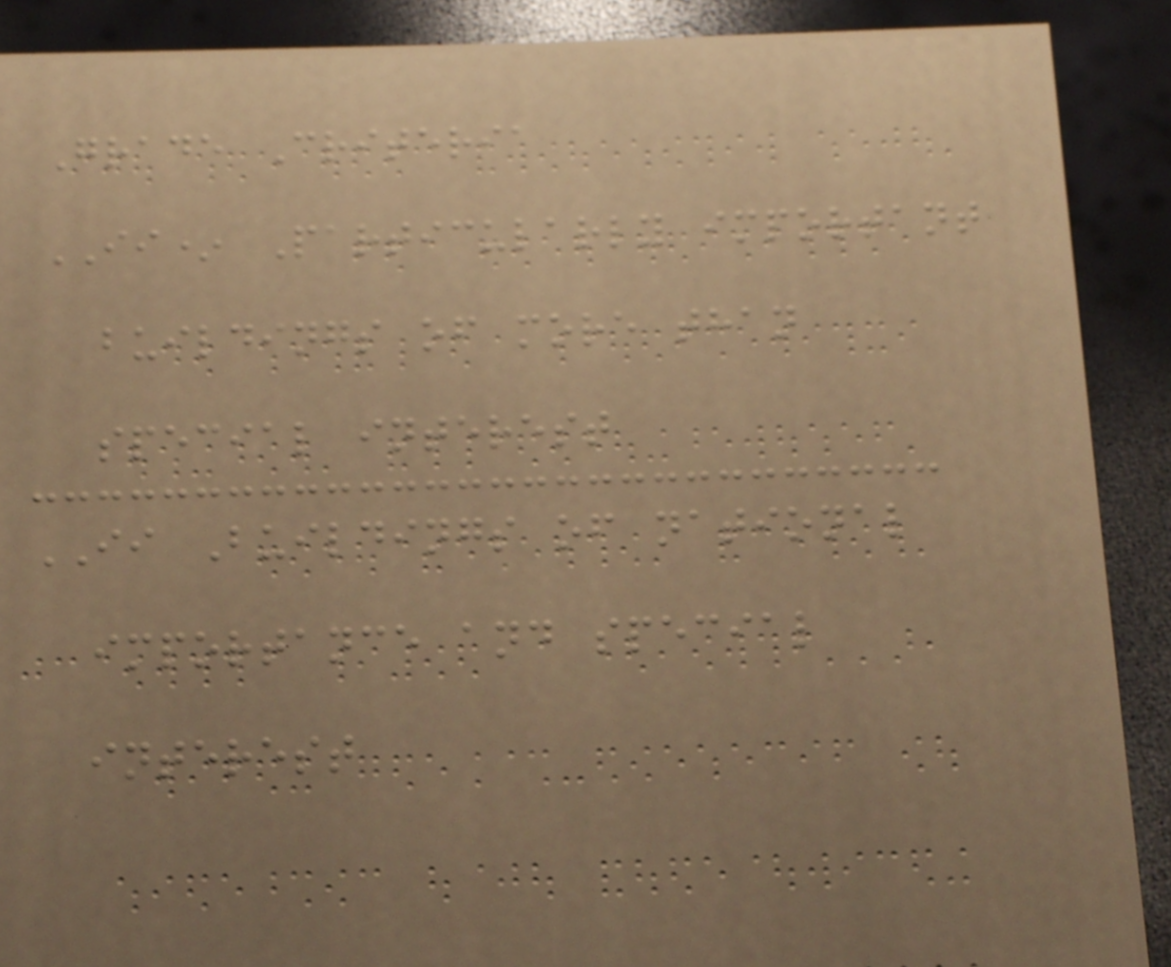Grade Criteria
II* Particularly important
buildings of more than
special interest
II Buildings of national
importance and special
interest
